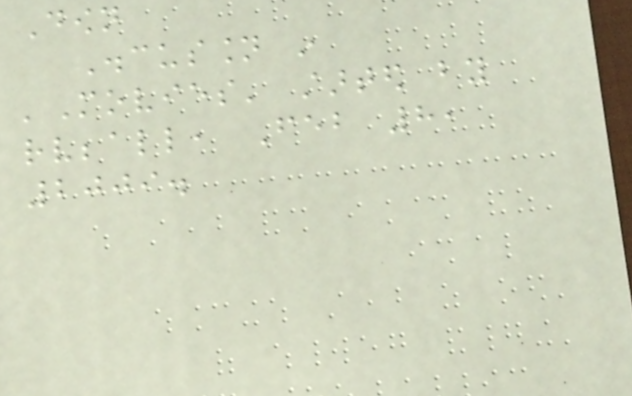Down
Discussion in
'Movies' started by
rvbball, Feb 8,
2009.
